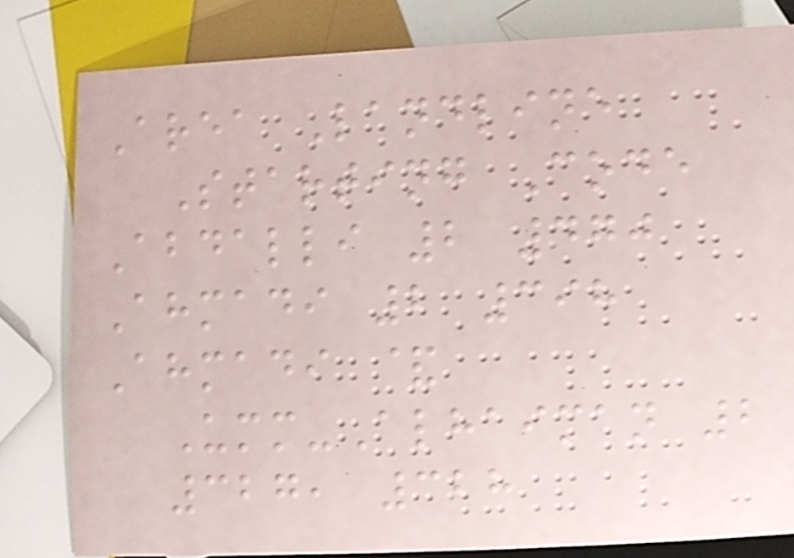Area Landline
Starting Code
Abdalli 2 470
Ahmadi 2 398
Ahmadi &
Umm-Alhaiman 2
327, 328
